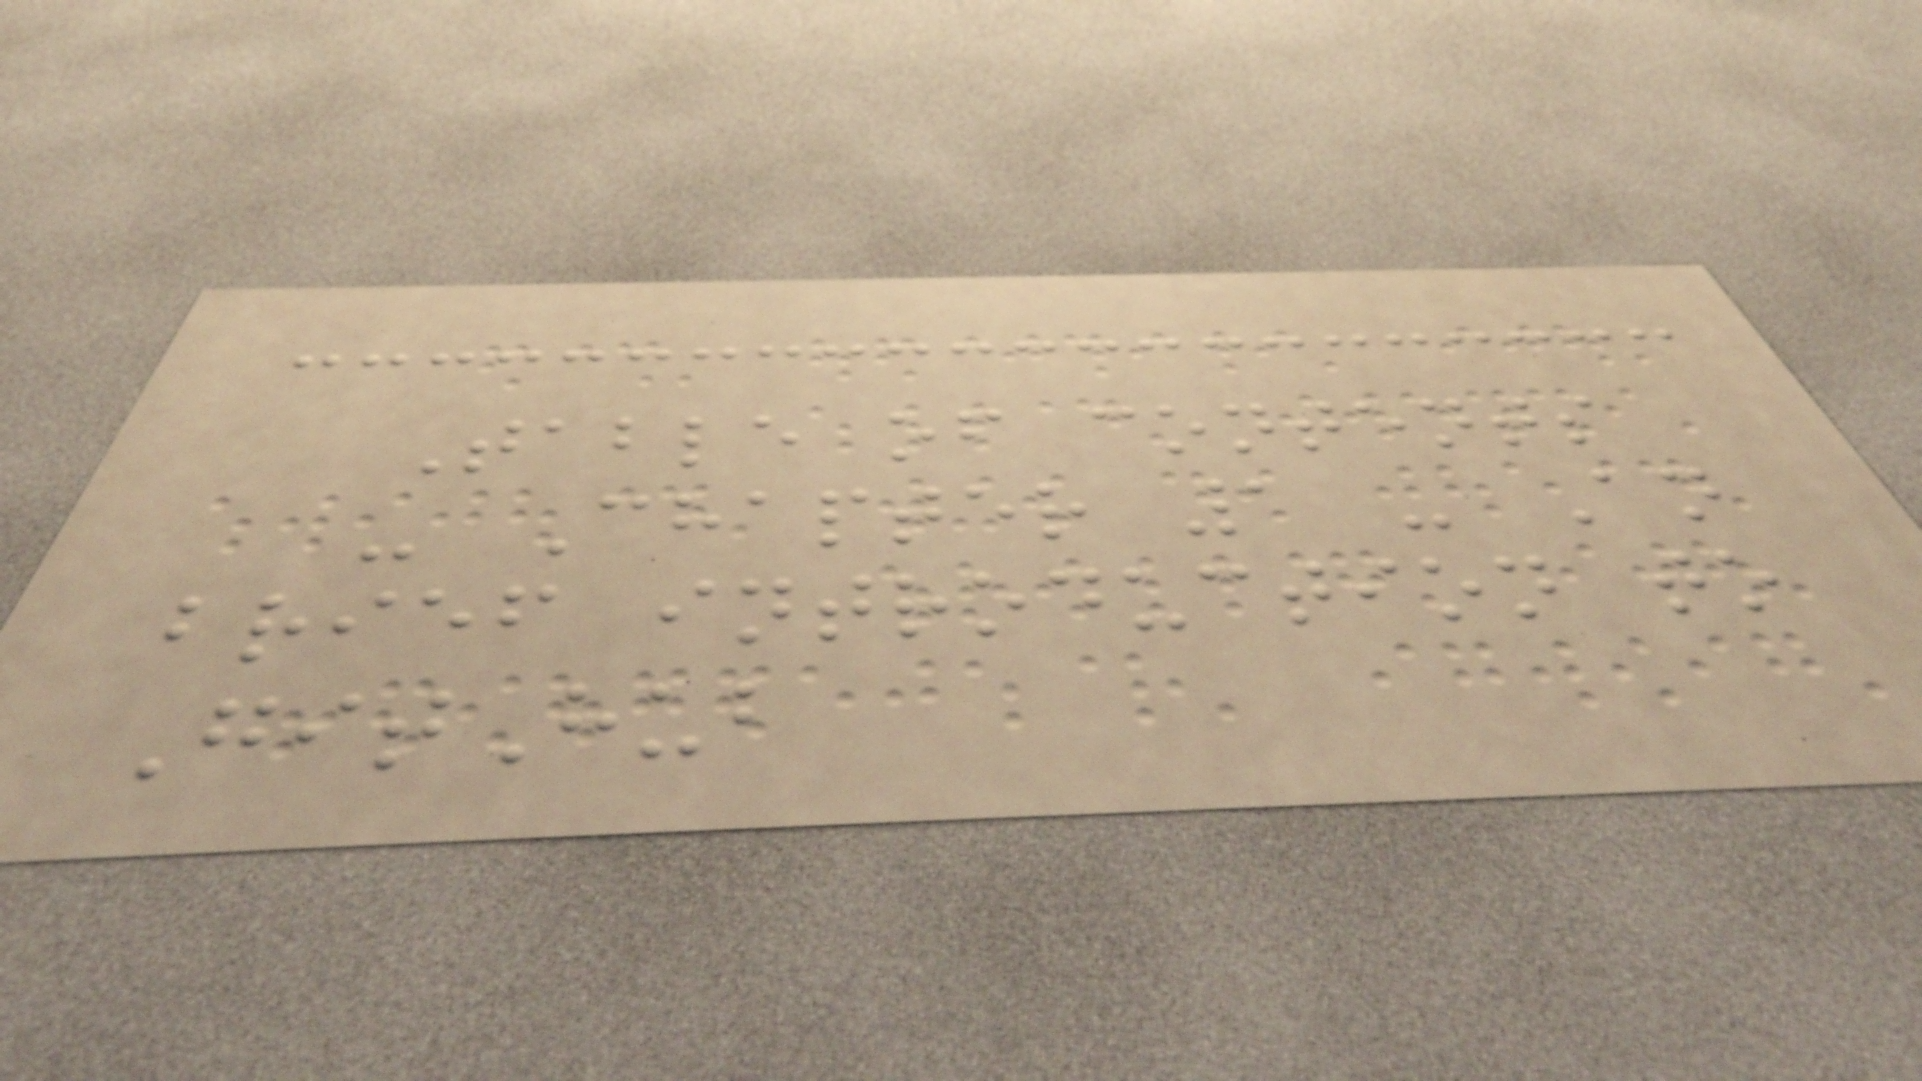Table of contents
- Chapter 1 - An
brief introduction to
GitHub
